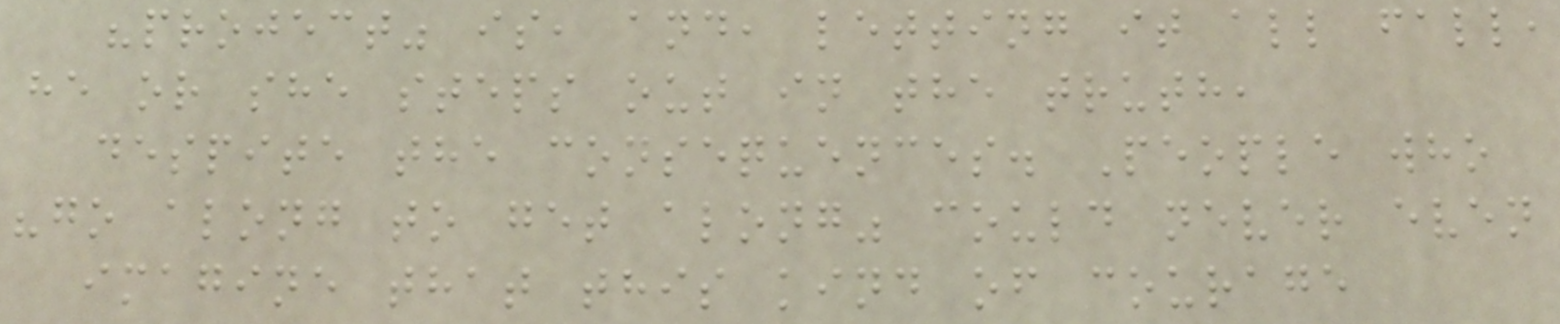"project" is, and, letting it all fall,
he or she steps out in the truth,
despite the consequences. People who
"go along to get along" could never even
imagine that this kind of courage
